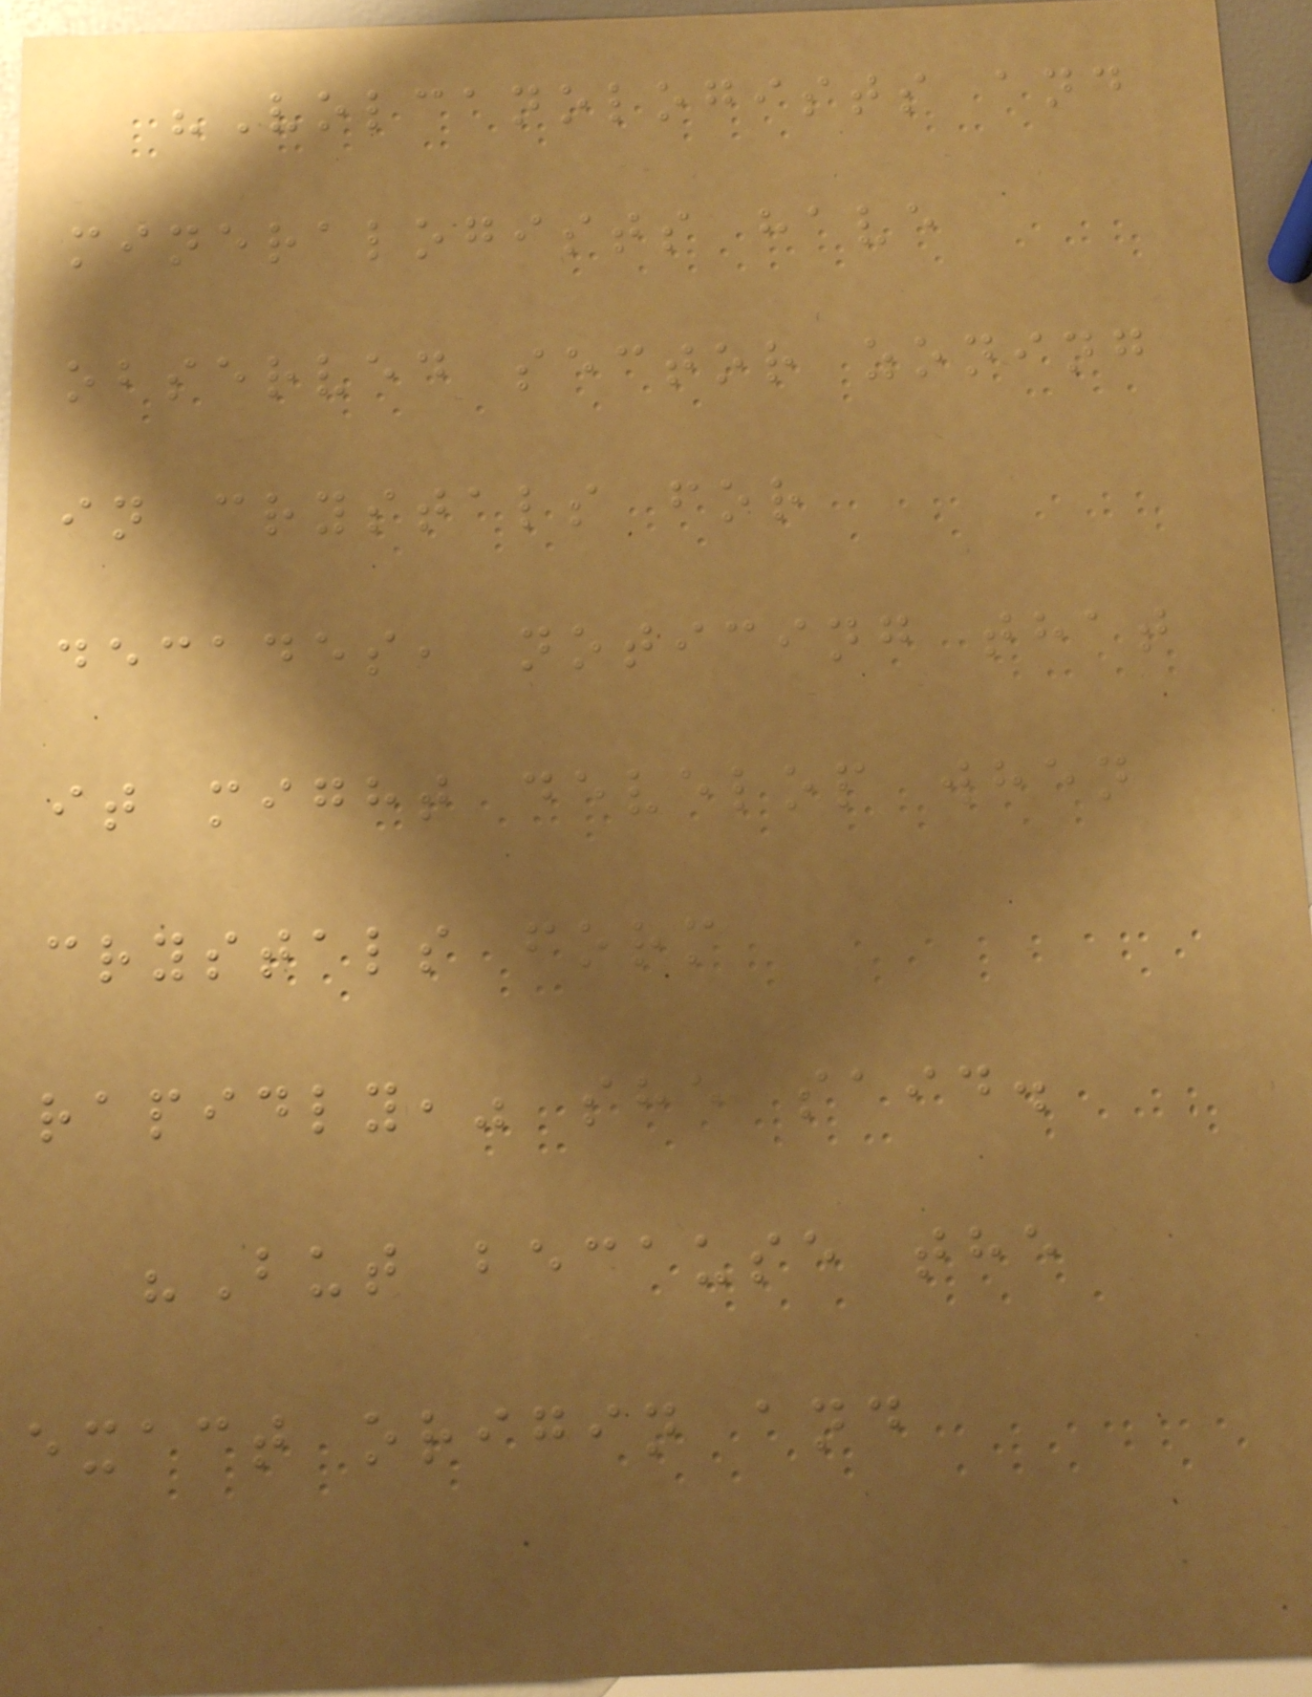"Volcanologists and
mineralogists have
observed sector zoning
in crystals for
decades, noticing that
it might develop when
crystals form
rapidly," she said.
"But because the
exact origin and
